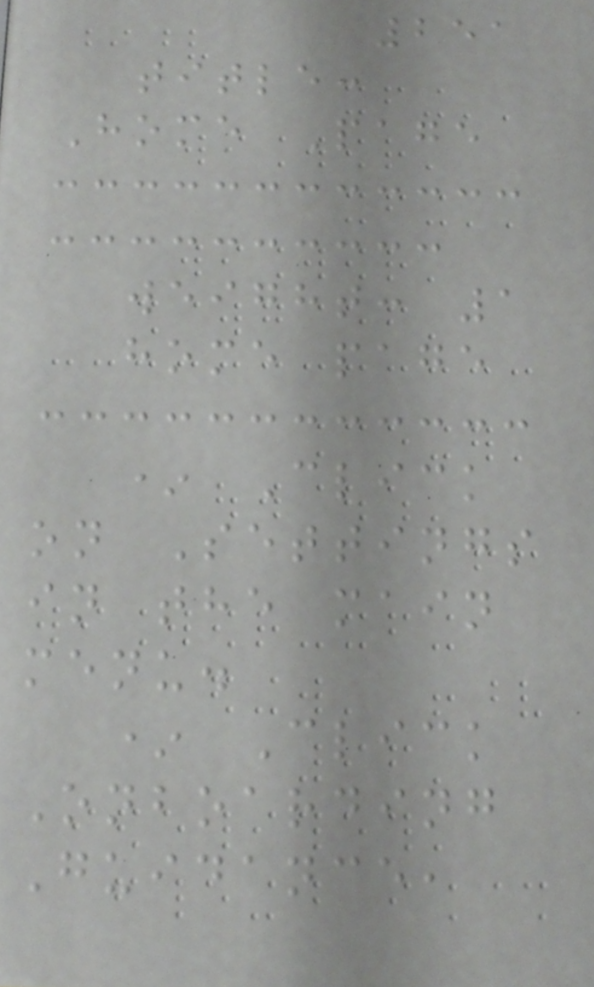251
title:
Home Page
weight: 1
home page
* Click
on Settings
in the main
menu.
* Click
Onboarding
Guidance,
